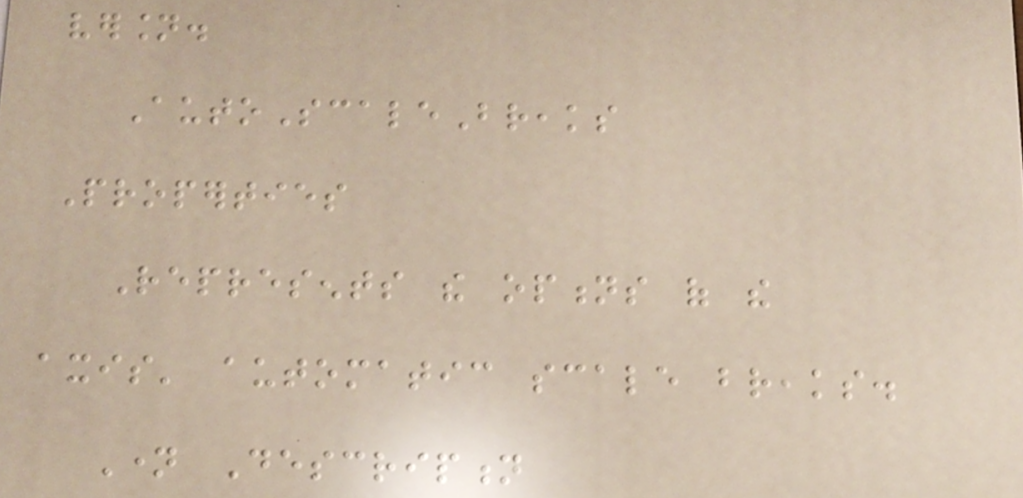version.
AutoScaleBreaks
Properties
Represents the options of the
axis' automatic scale breaks.
Name Description
